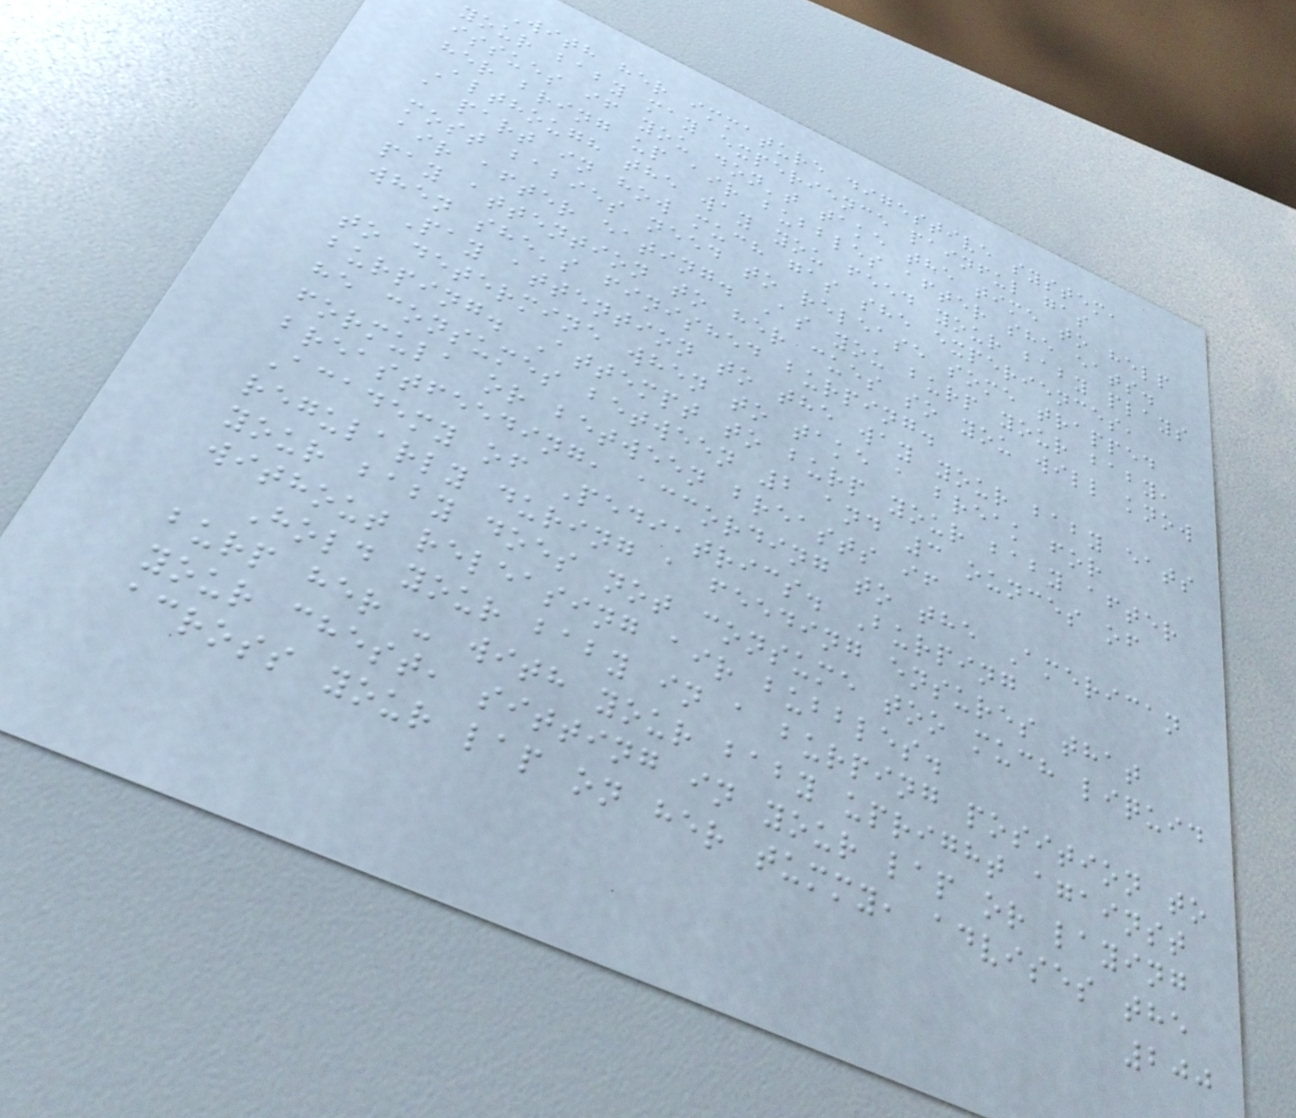With her immature digestive system,
your baby may experience painful gas
issues if you don't take the time to help
her bring up air bubbles after she eats.
Although the way you feed your baby plays
a part in how much gas she experiences,
most babies need to release some trapped
air after eating. As you burp your baby,
pay attention to her cues so you will know
when she's finished burping.
Pay attention to the way your baby eats
to determine when to take a break for
burping. Attempt to burp your baby after
he consumes between 2 and 3 ounces of
formula or between breasts if
breastfeeding, according to the American
Academy of Pediatrics. Burping
regularly during a feeding ensures that
your baby does not consume too much liquid
without releasing air bubbles.
Hold your baby in a burping position to
burp her - with your baby upright against
your chest, sitting in your lap or laying
across your lap on her tummy, advises the
200
